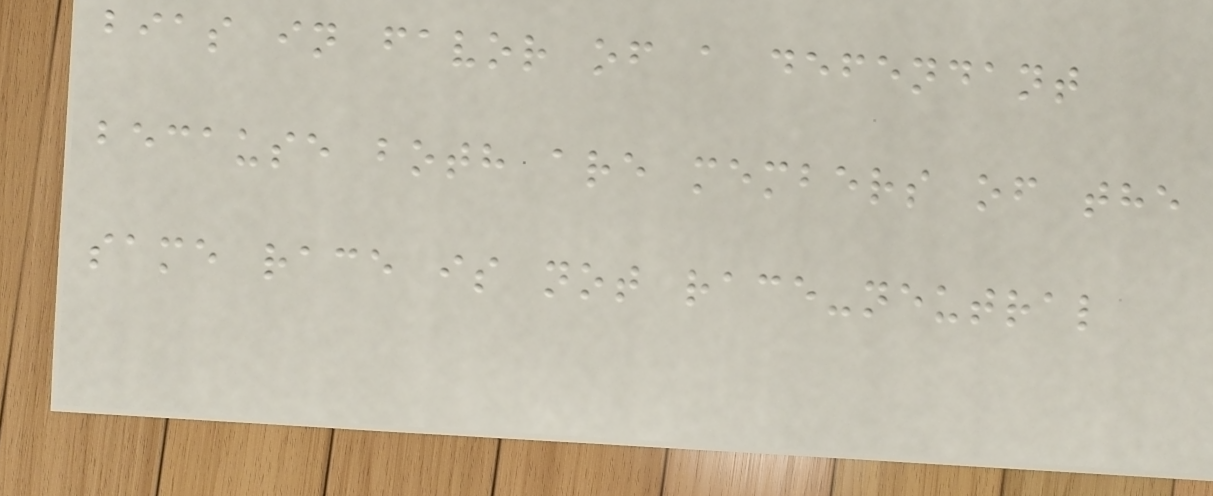bias in favor of a defendant
because both are members of the
same race is not race-neutral
